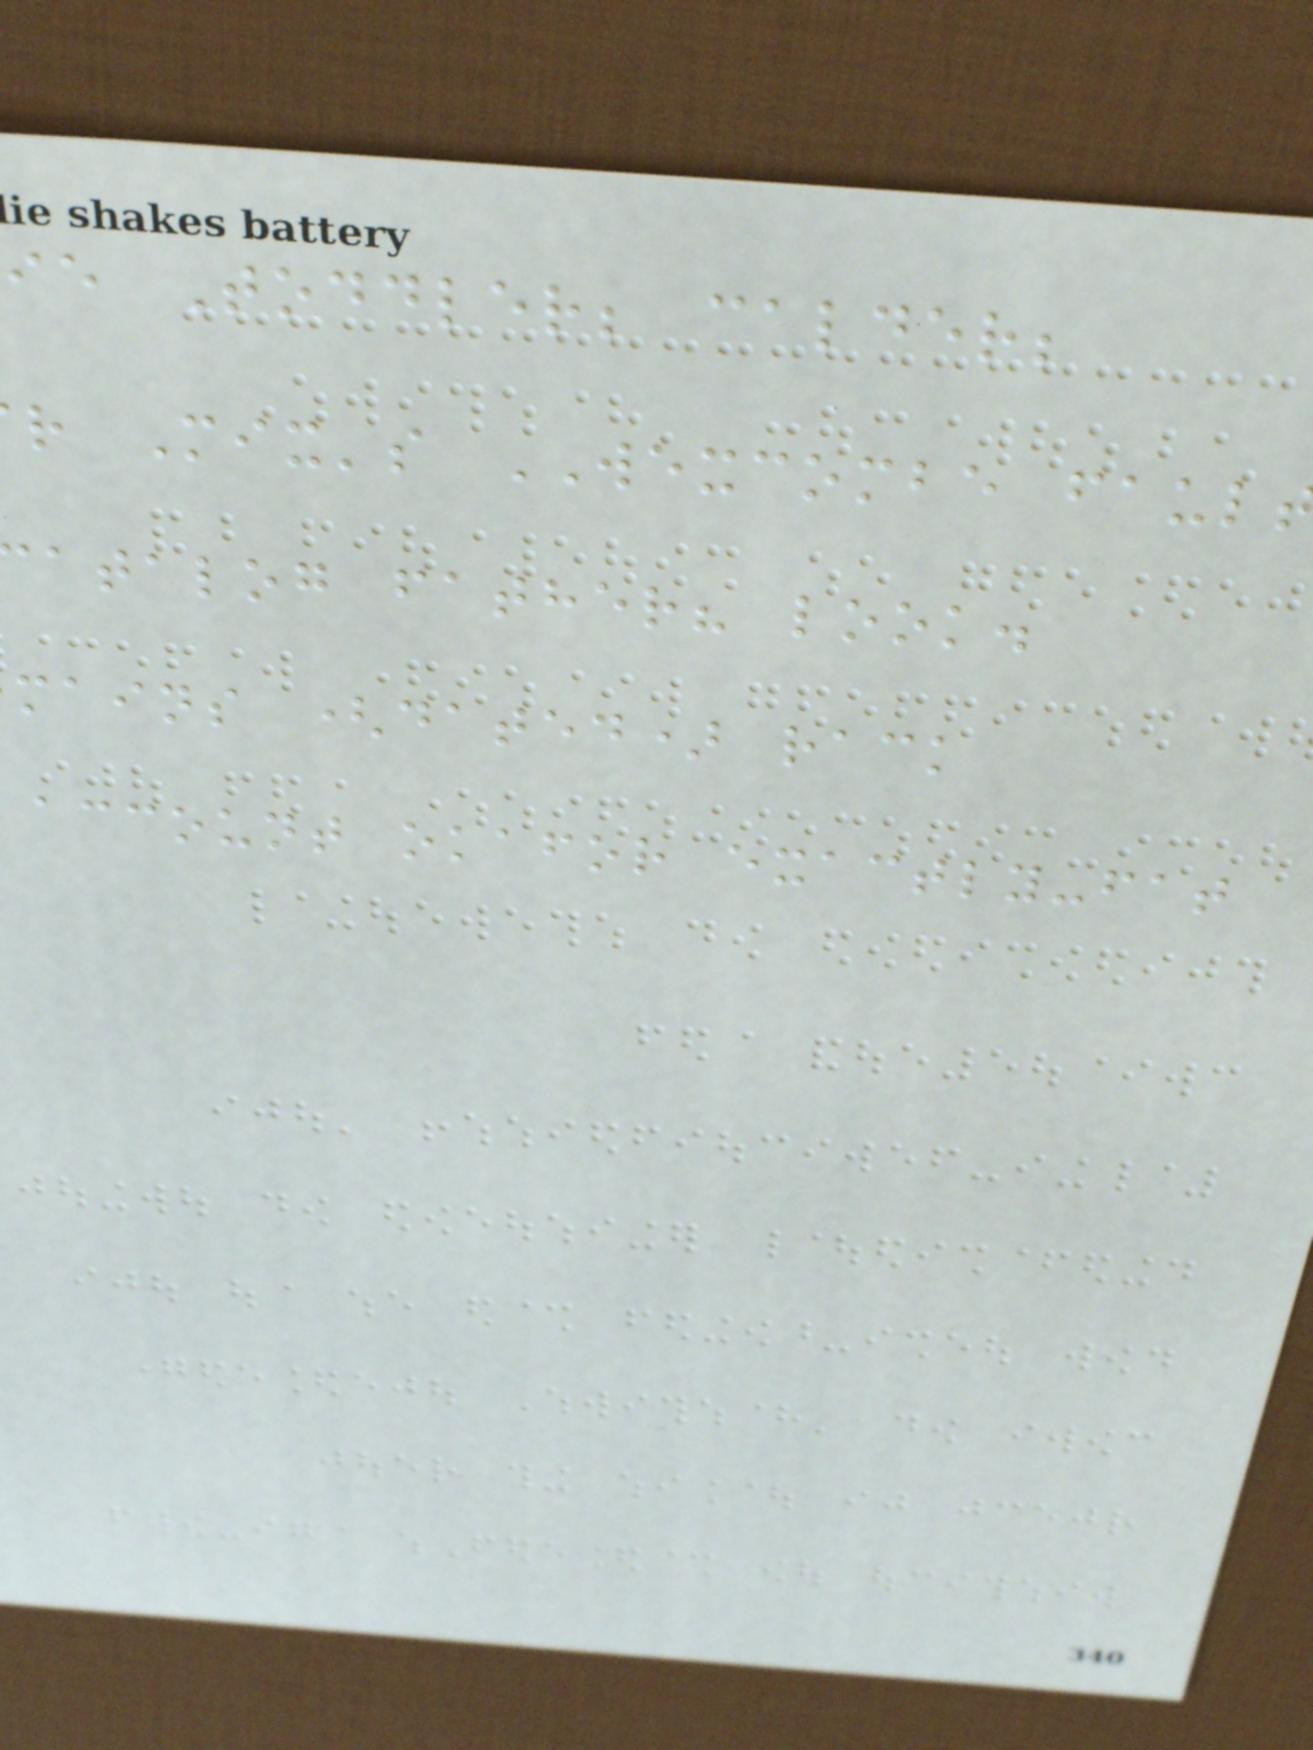ie Toddler; calder;
r Mix's WEXCOMBE faul
atalog father? look.
mains (dated) rack
account okafor exactly-fat
